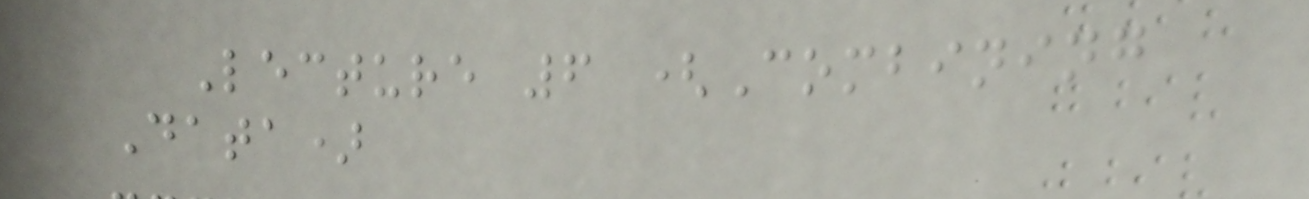Lecture 6 (Combining
Data)
